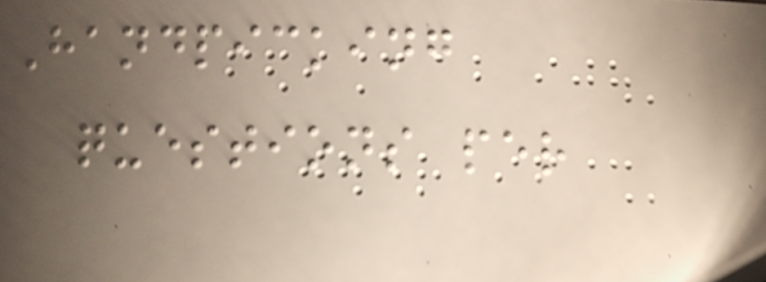Handpicking
questions per
